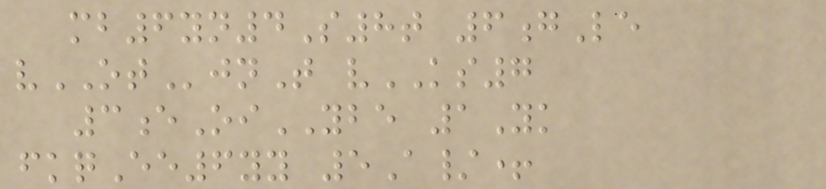mb6yn4S8t 6gLe
vOTjnT vKS7
3eOiYBE 1Yk
fkqEe6yy 5A/+
